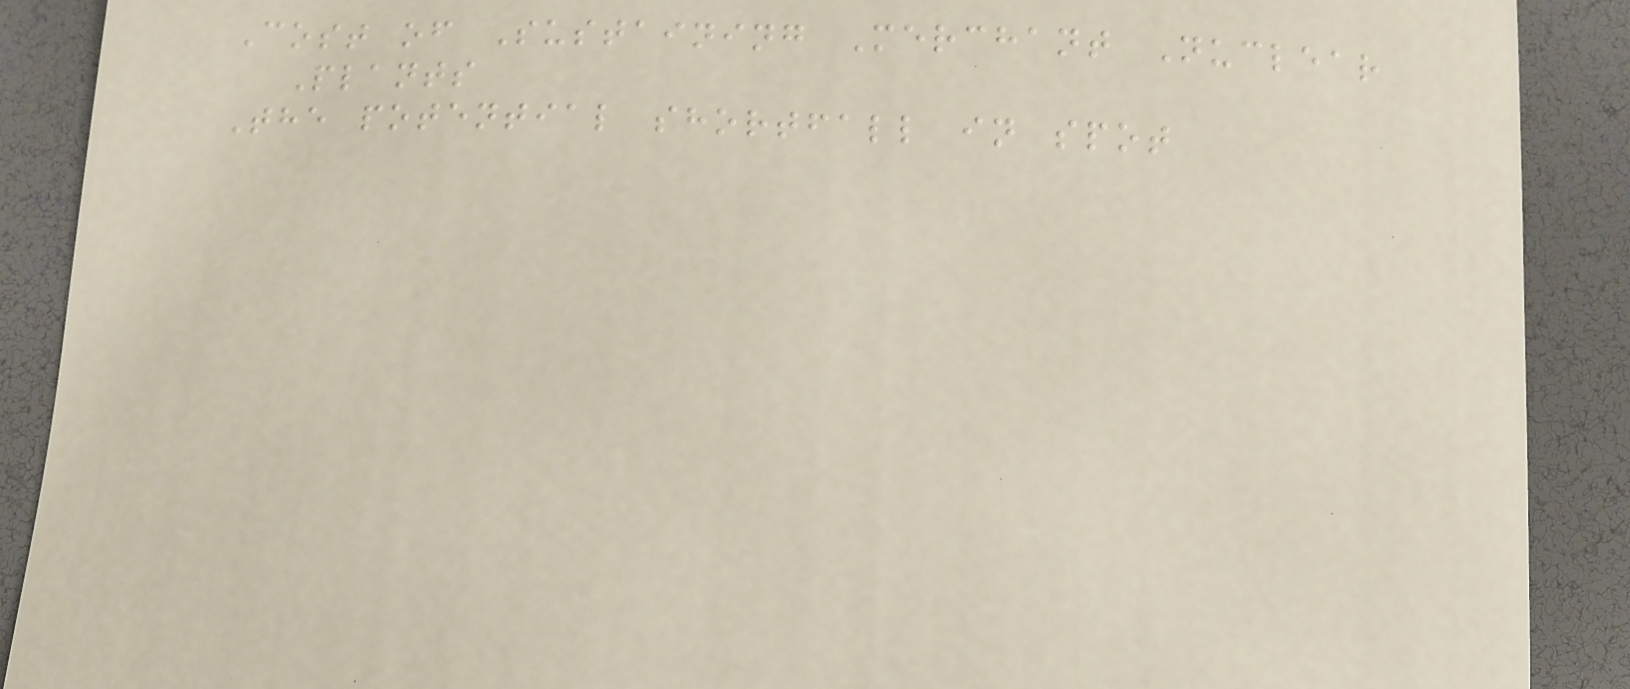Cost of Sustaining Merchant Nuclear
Plants
The potential shortfall in spot
